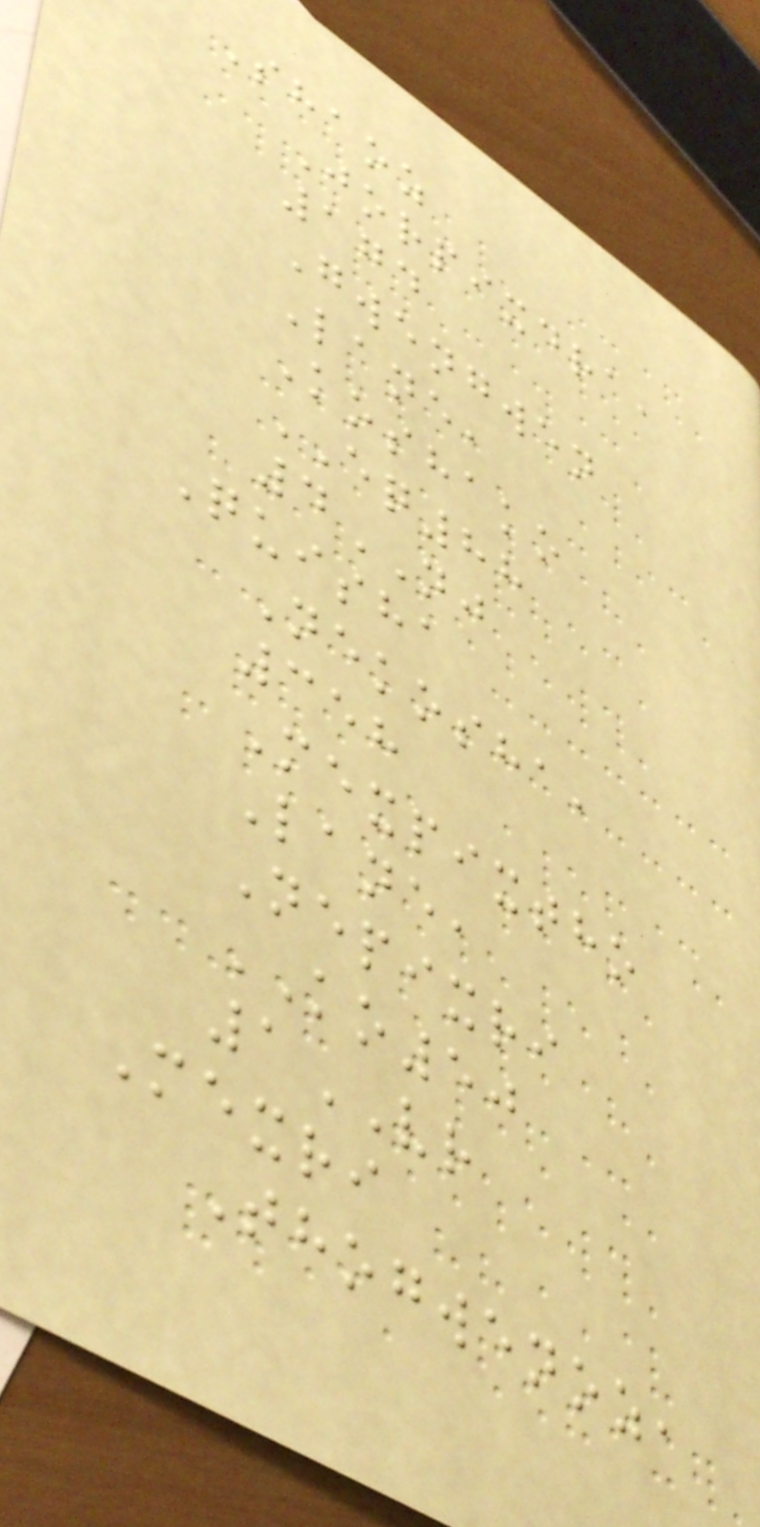Shaoz
Jorpixdra,
174
Gwengwen
Lane,
Koshako
EQ88
4NJ
Quisha
Nekosha,
358
Mexpixtho
Lane,
Nepixri
KO50
1VR
Mexri
Thogwenoz,
